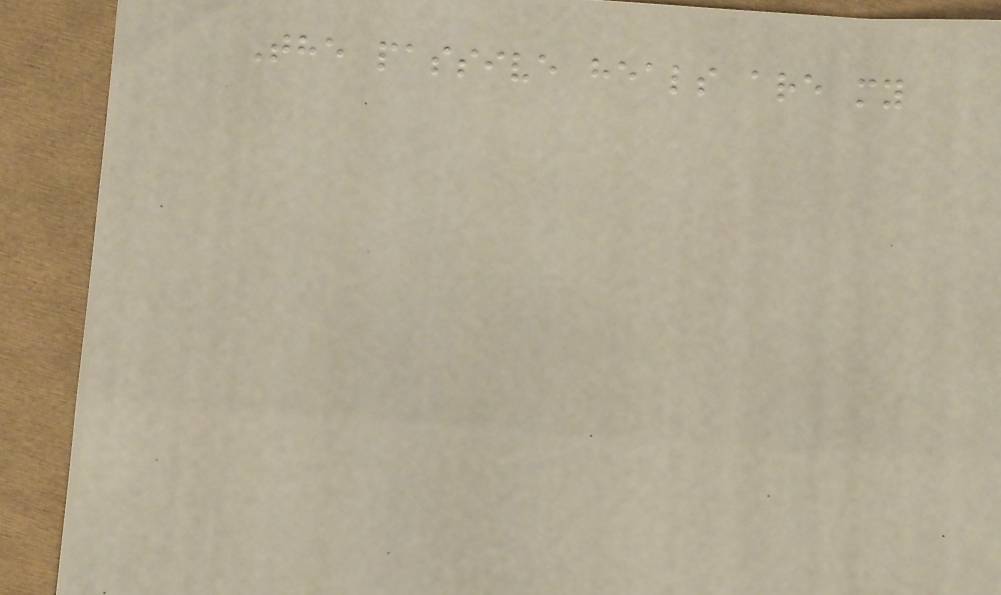The passive heals are my
